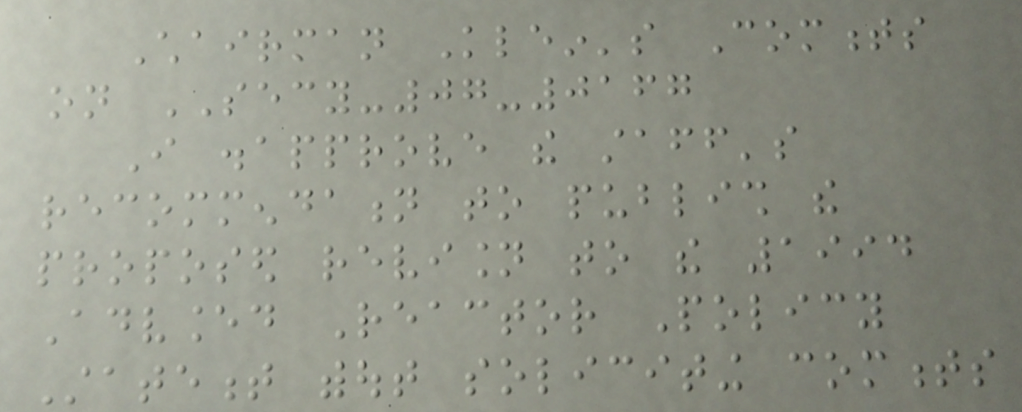Chairman Klein's Comments
on SECY-07-0167
I disapprove the staff's
recommendation to publish the
proposed revision to the 1994
Advanced Reactor Policy
Statement without soliciting comments
